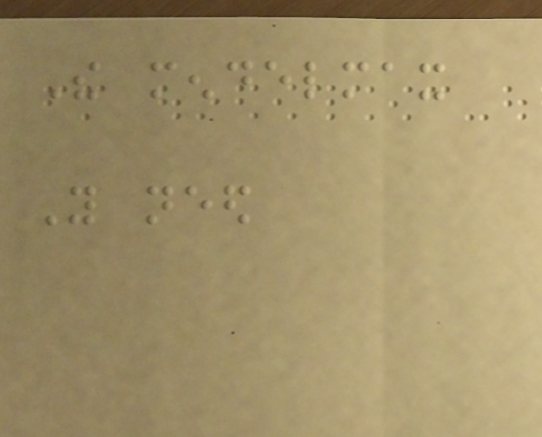The mendelmax
You need
